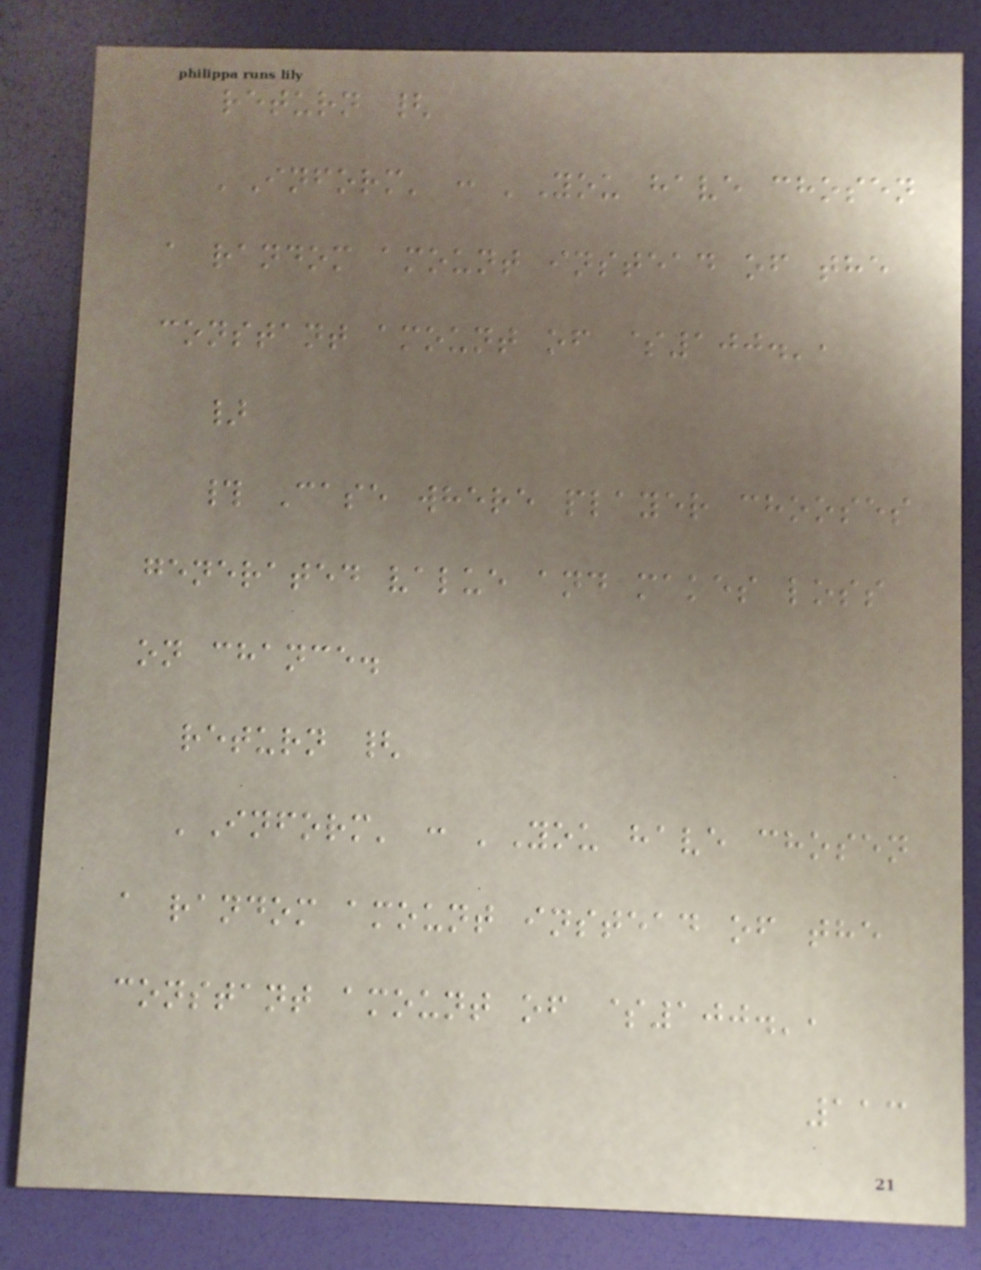return {
'Inform' : 'You have chosen
a random amount instead of the
constant amount of $100.',
}
# Case where player chooses
generated value and makes loss
on chance.
return {
'Inform' : 'You have chosen
a random amount instead of the
constant amount of $100.',
113
